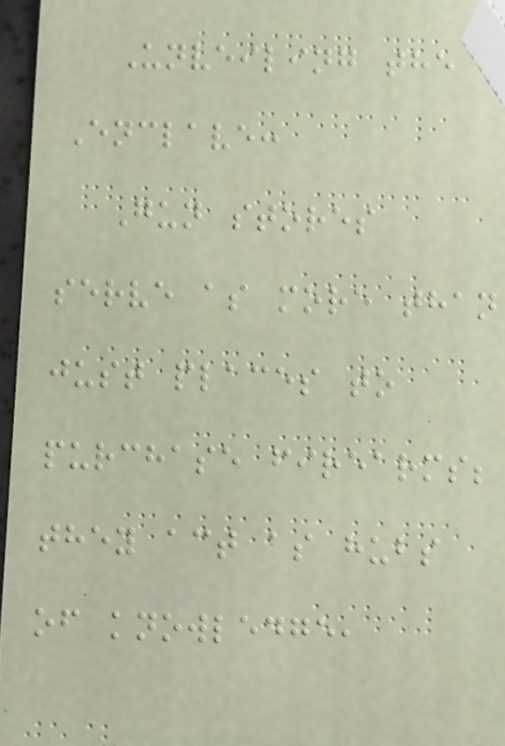Unveiling the
Enclave:
Gun stores
serve as more than
just places to
purchase firearms;
they act as hubs
of knowledge,
